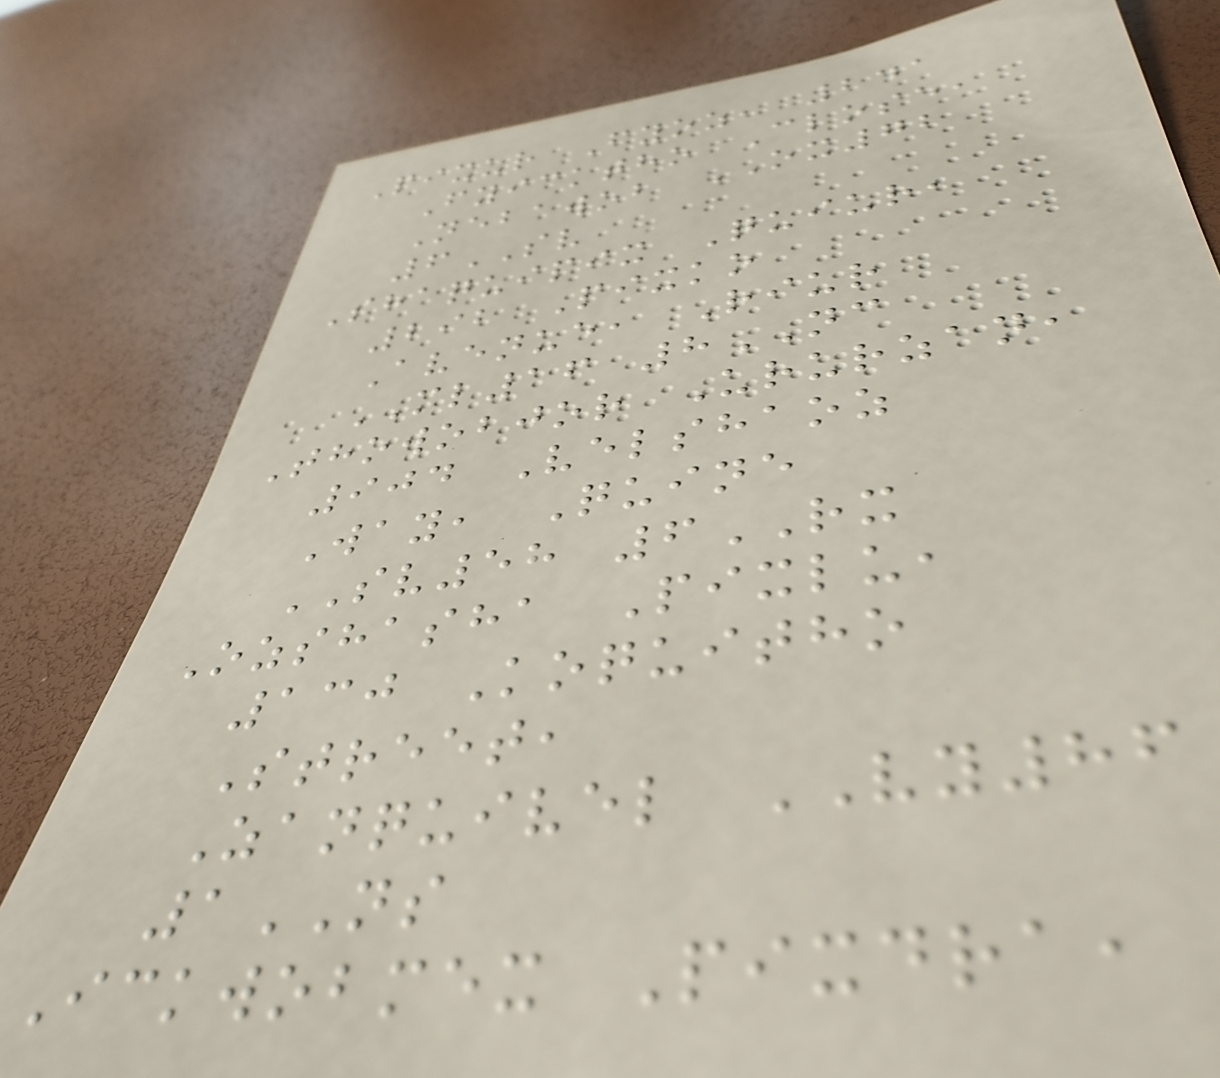Pixur Fyoz, 241
Fyicktho Close,
Nebawob OX72
6SV
Shaquipix Quiur,
292 Pixko
Avenue, Riur
ML16 8NC
Thowobjor Ururzan,
904 Velshaoz
Way, Quine
SV58 6RX
Ozshasha Pixlu,
130 Koquitho
Street,
Zanquivel VY86
1NS
Ickwobmex Pixdra,
